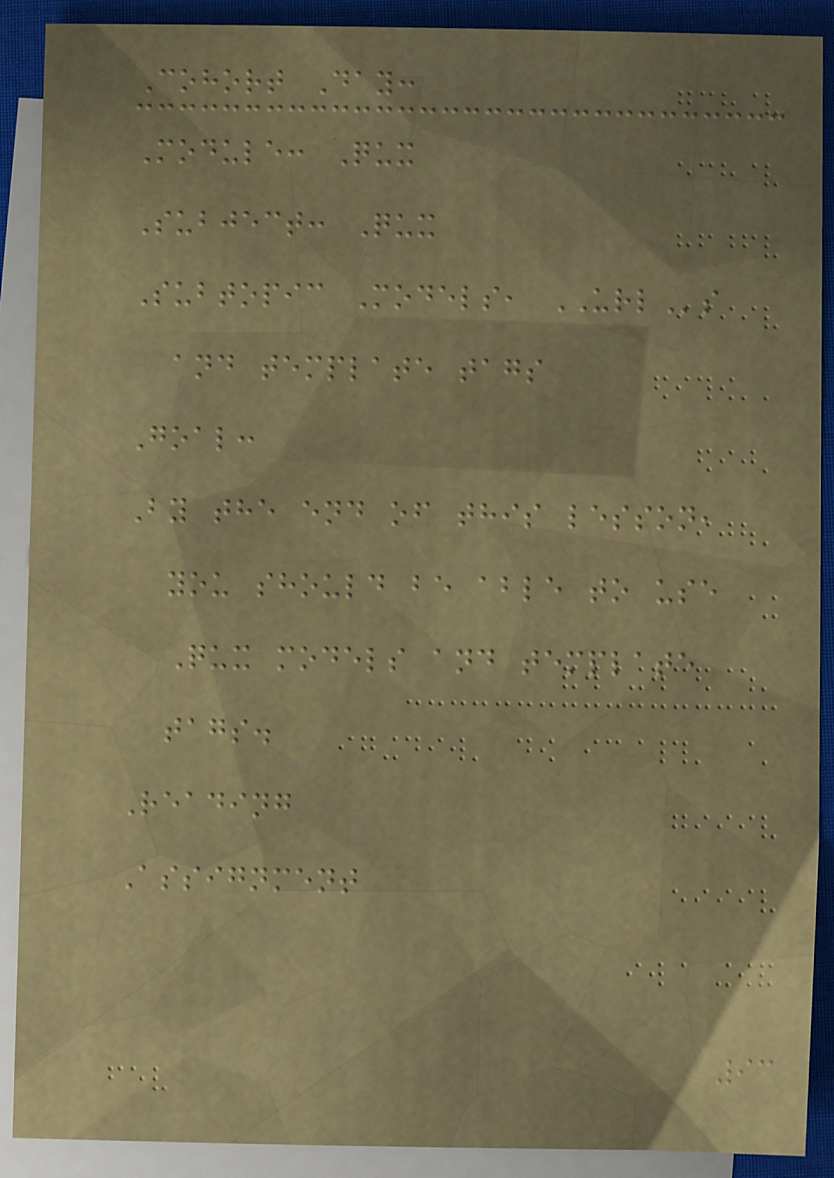Cohort Day:
Module: Qux
Subject: Qux
Subtopic Models, URLs
and template tags
Goal:
By the end of this lesson,
you should be able to use
Qux models and template
tags.
Reading
Assignment
93
